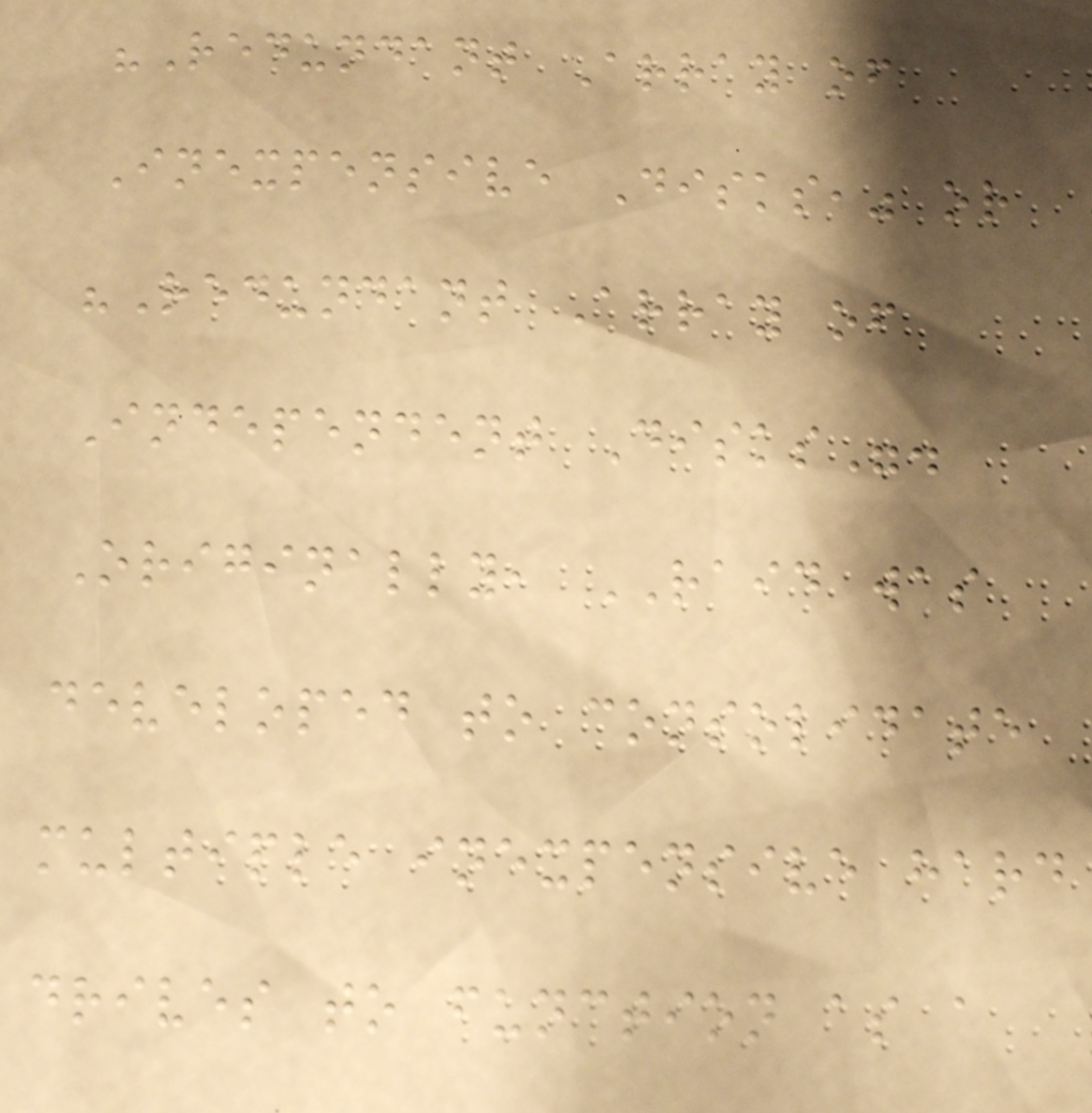"Redundant Array of
Inexpensive Disks," or
"Redundant Array of
Independent Disks".
Originally, RAID was
developed to consolidate
multiple inexpensive hard
drives to function as a
